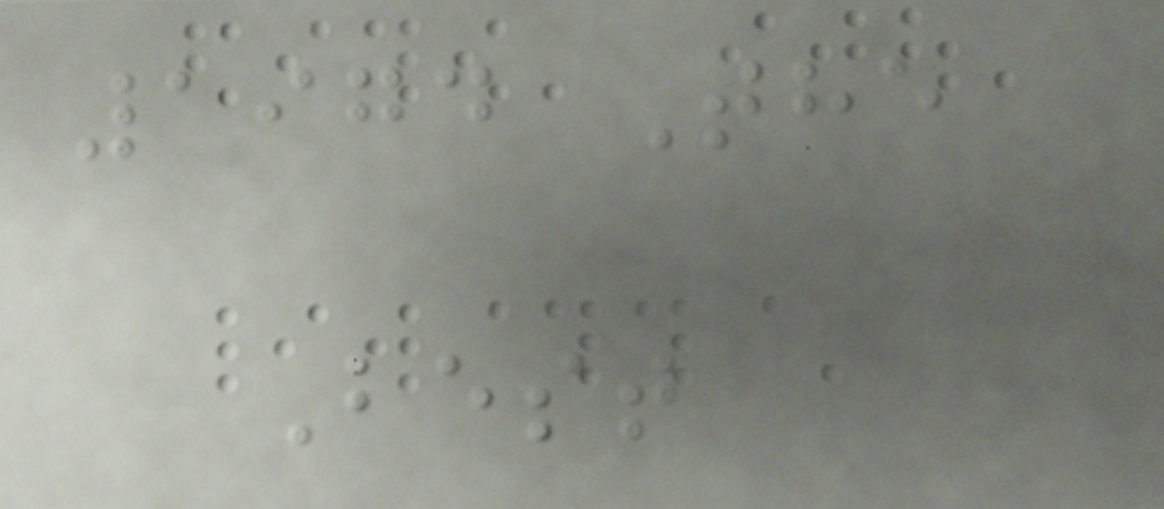1974 The
Best
